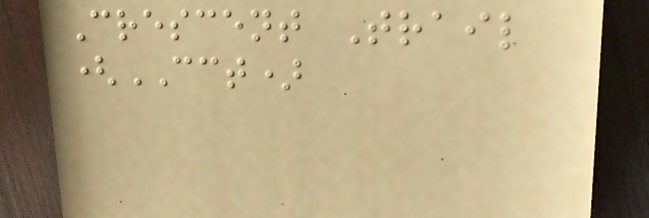Crescent Trail
(CCT)
